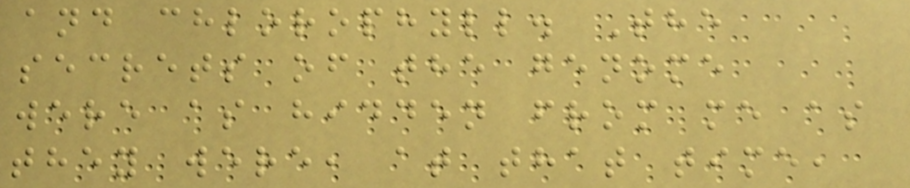and chlorophyll. The
secrets of the genome
were as hidden from me as
they were, at that time,
